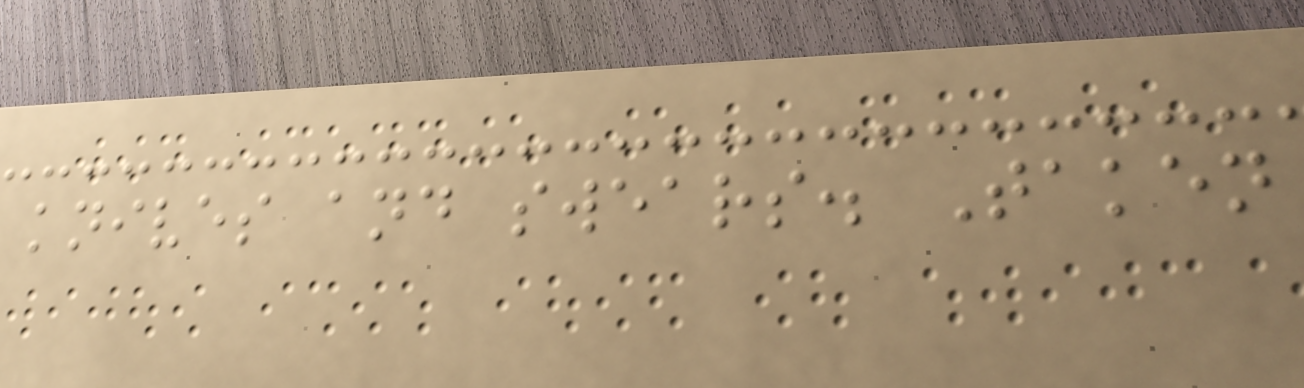knives and swears. Taken
